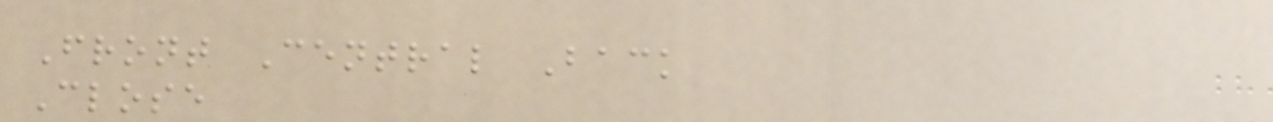Front Central Back
Close
